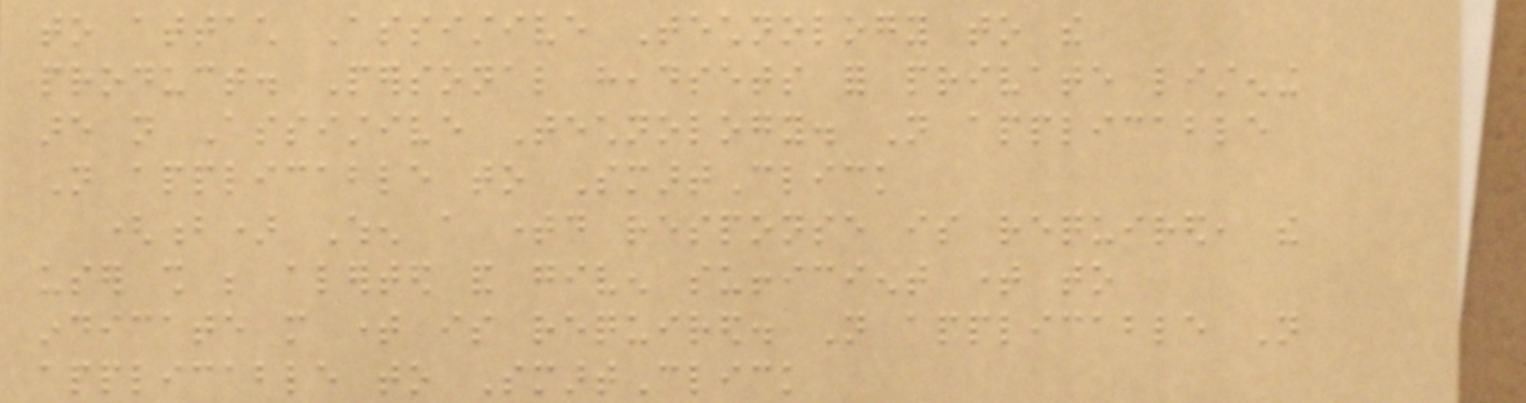to attach Assistive Technology to the
product. Personal headsets for private listening
are not Assistive Technology. Not applicable
Not applicable to SmartClick
(b) When a timed response is required, the
user shall be alerted and given sufficient time to
indicate more time is required. Not applicable Not
applicable to SmartClick
